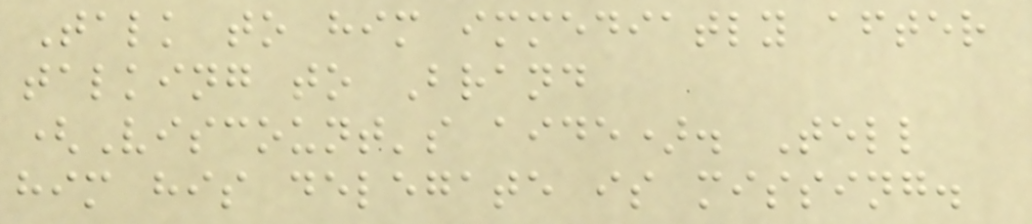Talk to him immediatly after
talking to Brand
(Viscount's aide). Tell
him his delegate is missing.
